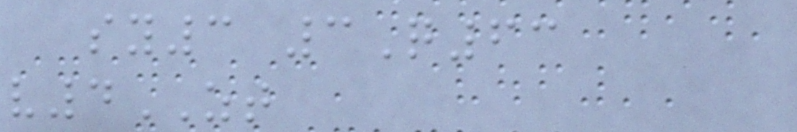sy3 3Q63
v4ZT
